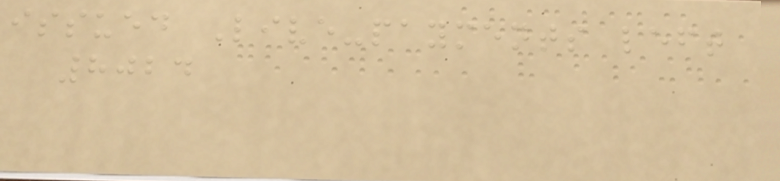issued Live-payments left
8024
